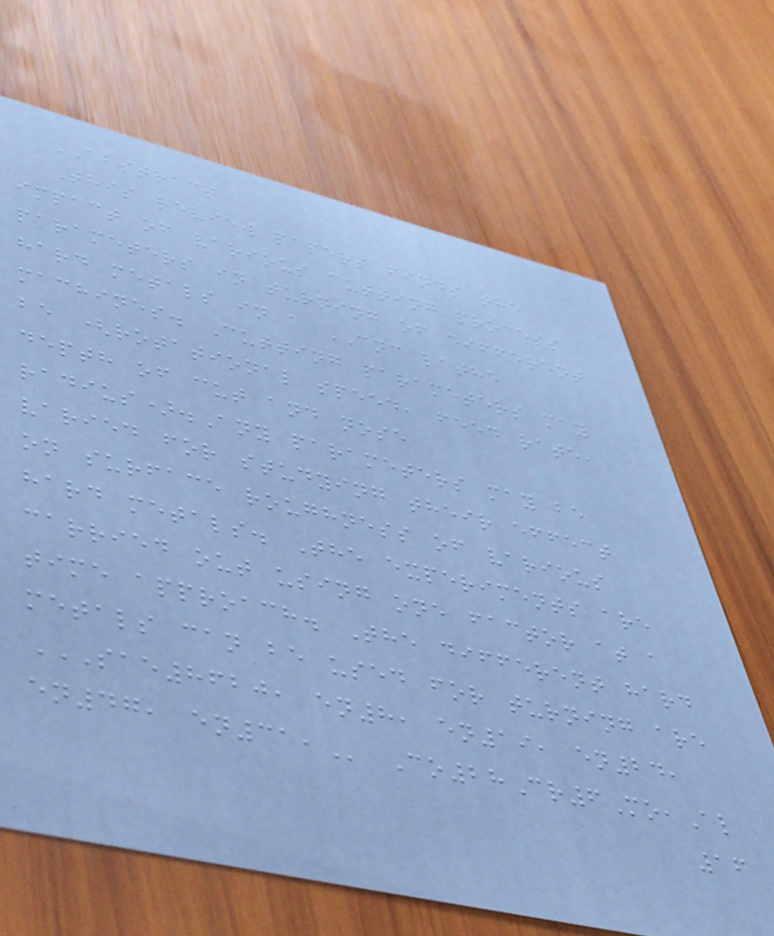ABSTRACT
This review papers finds the
impact of various cutting process
parameters in turning of different
hard metals in a CNC lathe
machines. Cutting parameters may
be (rotational speed, feed rate,
depth of cut and nose
radius).Any parameters may be
varied for studying their effect
on surface roughness of various
hard metals. The experiments are
carried out using one factor at a
time approach. The different hard
metals can be used for turning are
SAE8620, EN8, EN19, EN24,
EN47, EN31, Co28Cr6Mo,Al
16
